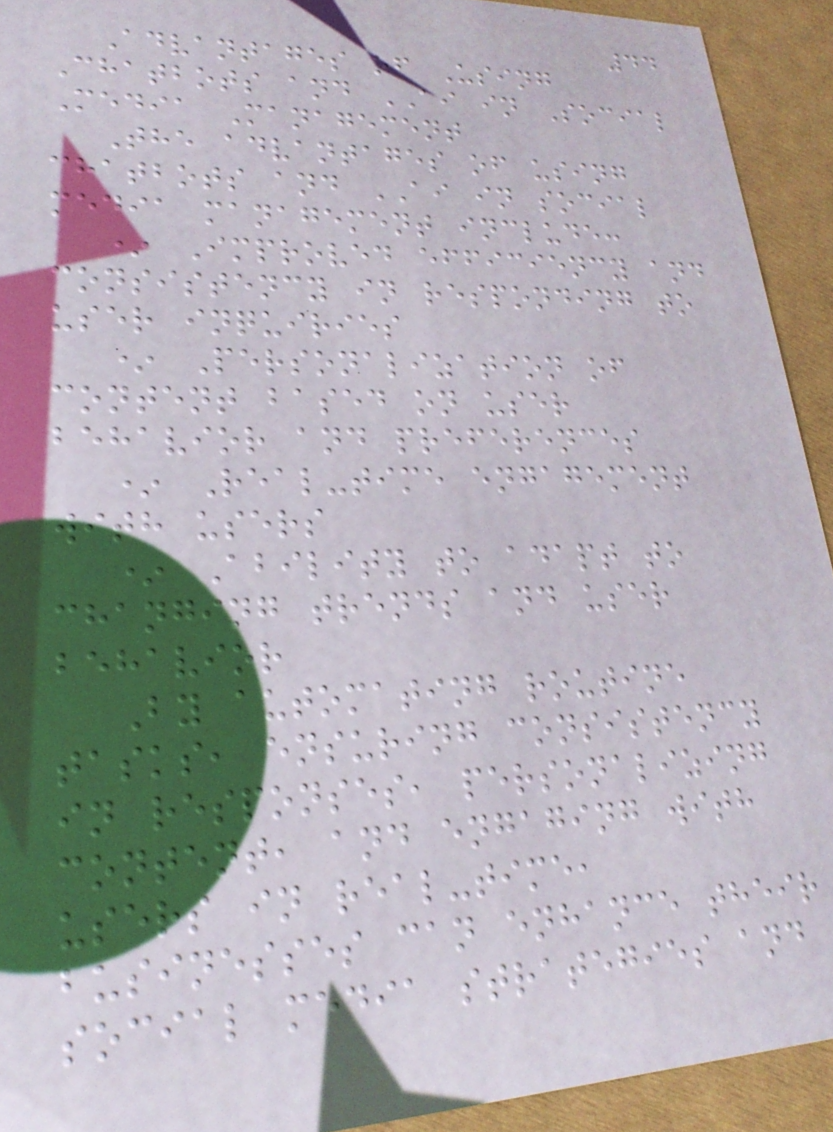44
Advantages of Using
Chatbots and AI in Social
Media Management
The advantages of using
chatbots and AI in social
media management include:
* Improved efficiency and
consistency in responding to
user inquiries
* Personalization of
content based on user
behavior and preferences
* Real-time engagement
with users
* Ability to adapt to
changing trends and user
behavior
By automating routine
tasks, ensuring consistency
in responses, personalizing
content, and engaging with
users in real-time,
businesses can enhance their
social media strategies and
